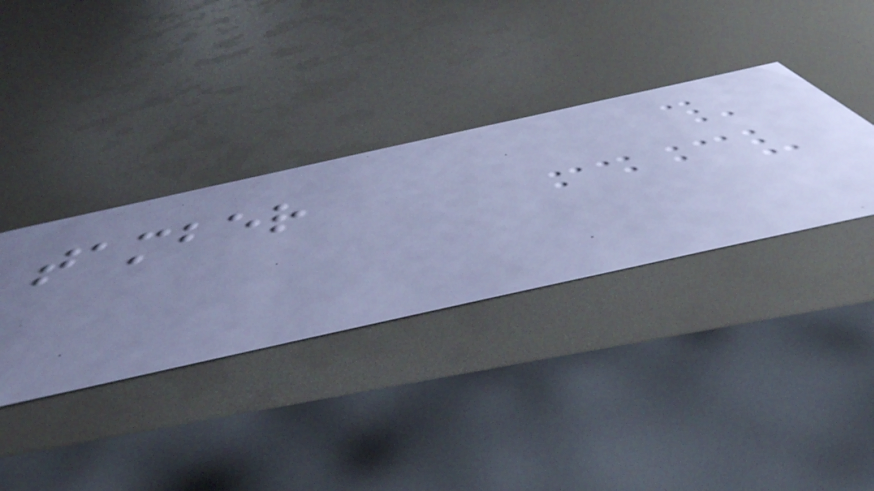tamber
